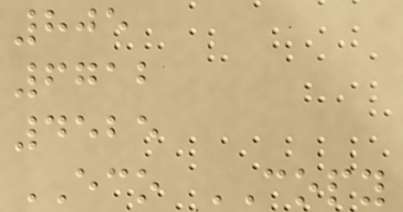805
6712
4525
ECO COPY
